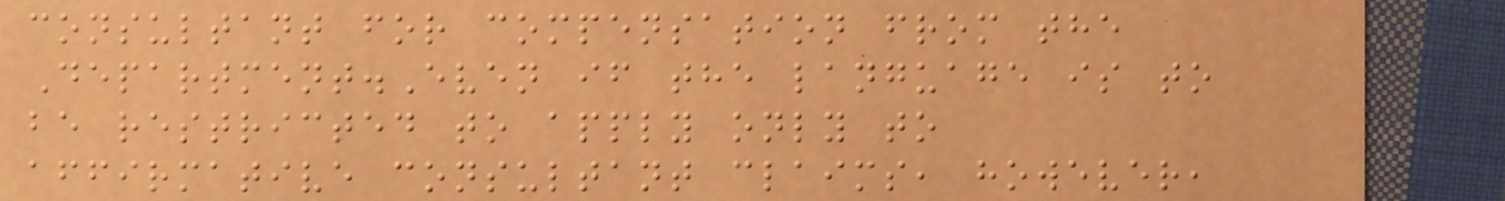consultant for compensation from the
Department.Even if the language is to
be restricted to apply only to
affirmative consultant claims, however,
